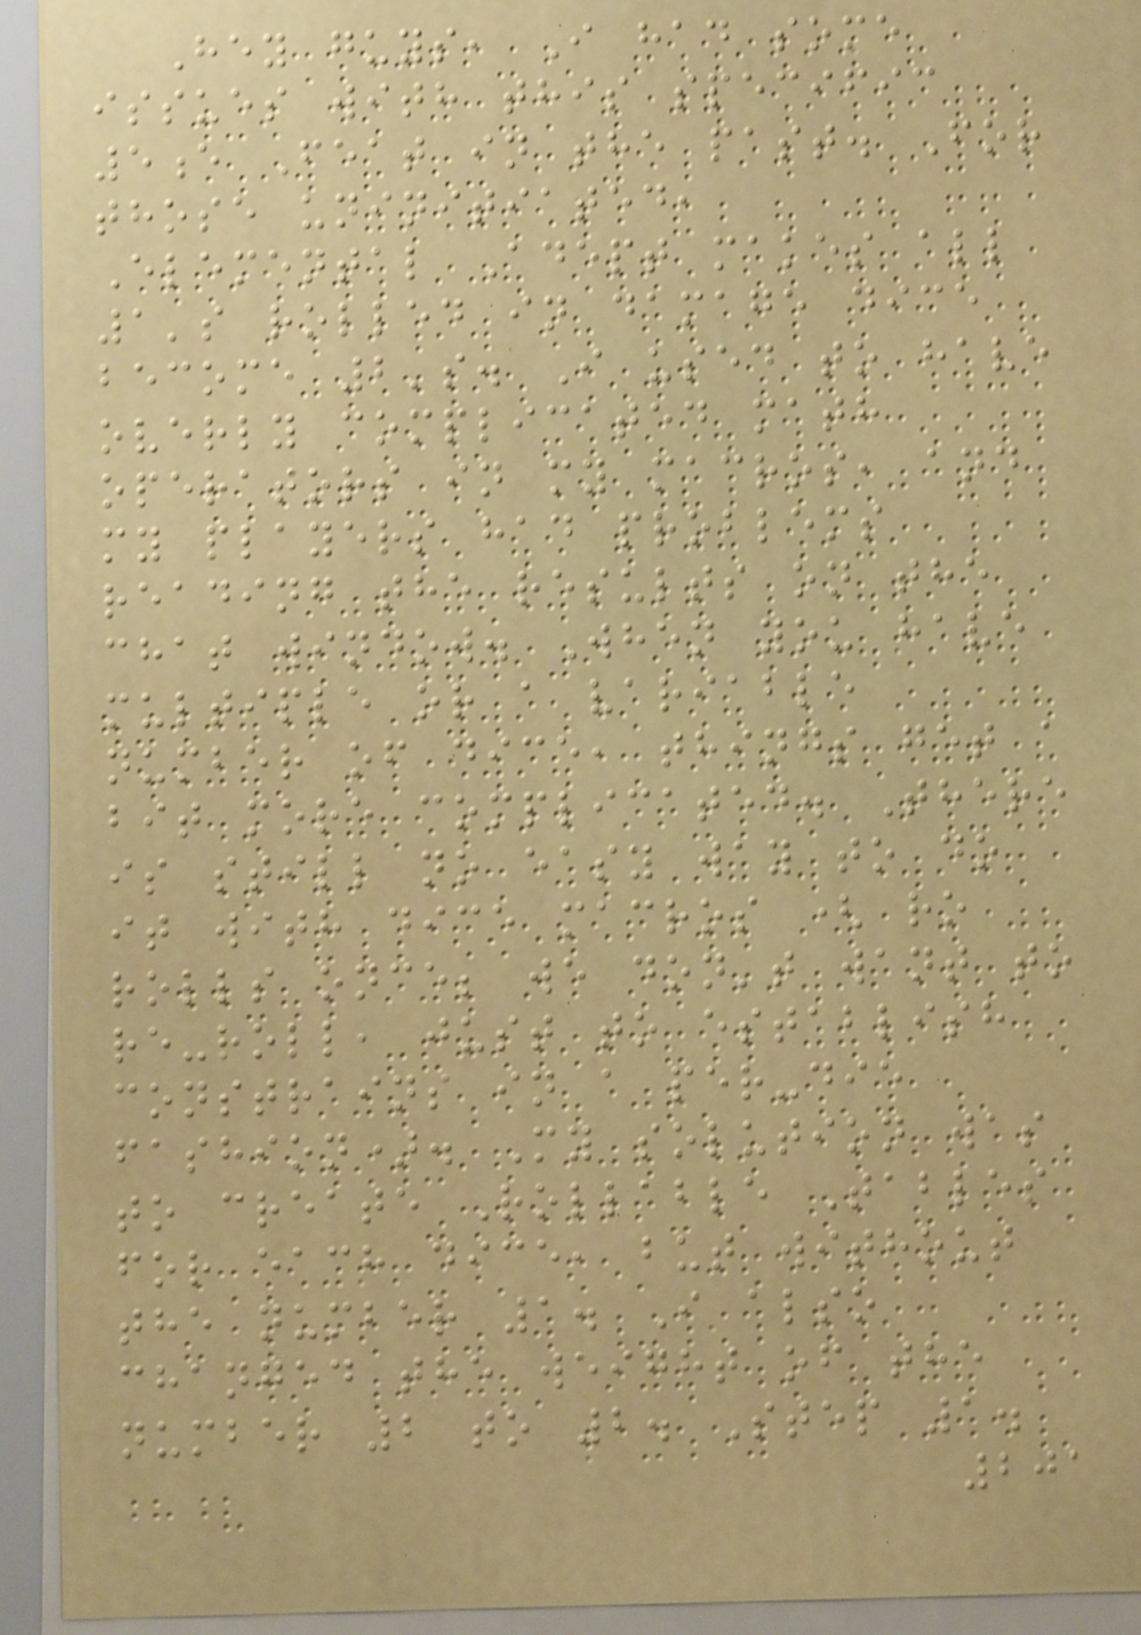Hey guys, I had some
issues with this specific
5e Feat in the past. For
those uninitiated,
Elemental Adept makes all
1's rolled in damage dice
become 2's. I used to have
overly complicated math
operators in my macros, and
my players had problems
reading the results on the
chat window. When you have
multiple or a variable
number of dice, things get a
bit more complicated. There
is still no easy way to do
it with dice macros ( ro
rolls once; we don't want to
re-roll, just to establish
constrains in a per-die
fashion). My solution was
to create Rollable Tables
for each dice, but without
the number 1. I also
changed the weight of the
number 2 to 2. Step 1.
201
